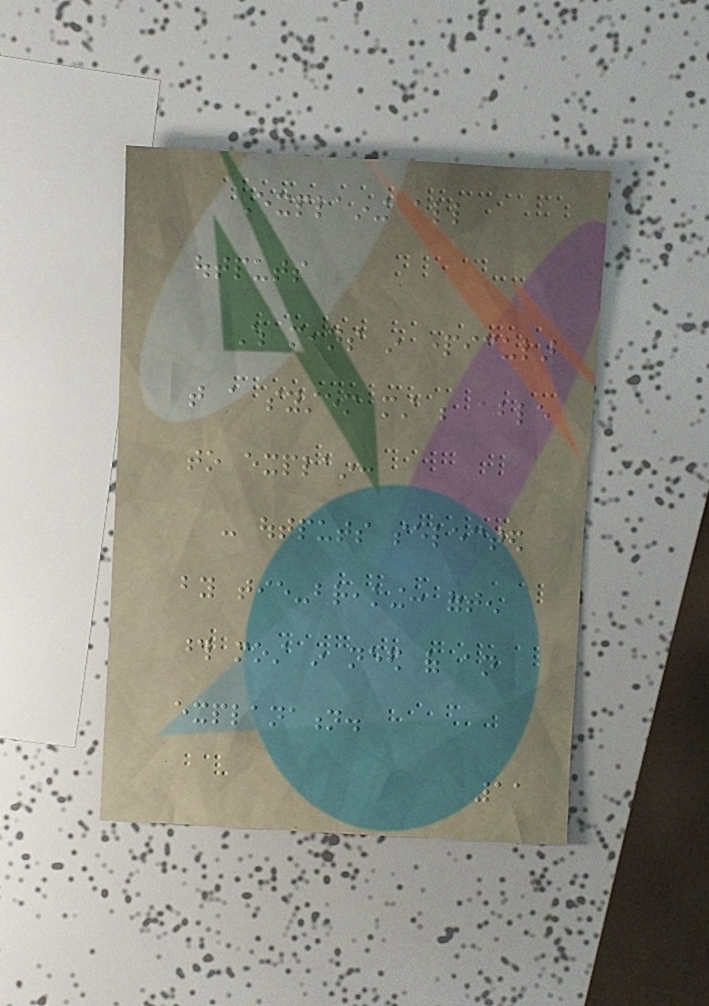Explaining all
outputs
Which means in particular
that a system must be able
to explain:
- outputs selected
by tie-breaking: often
those most in need of an
explanation.
11
